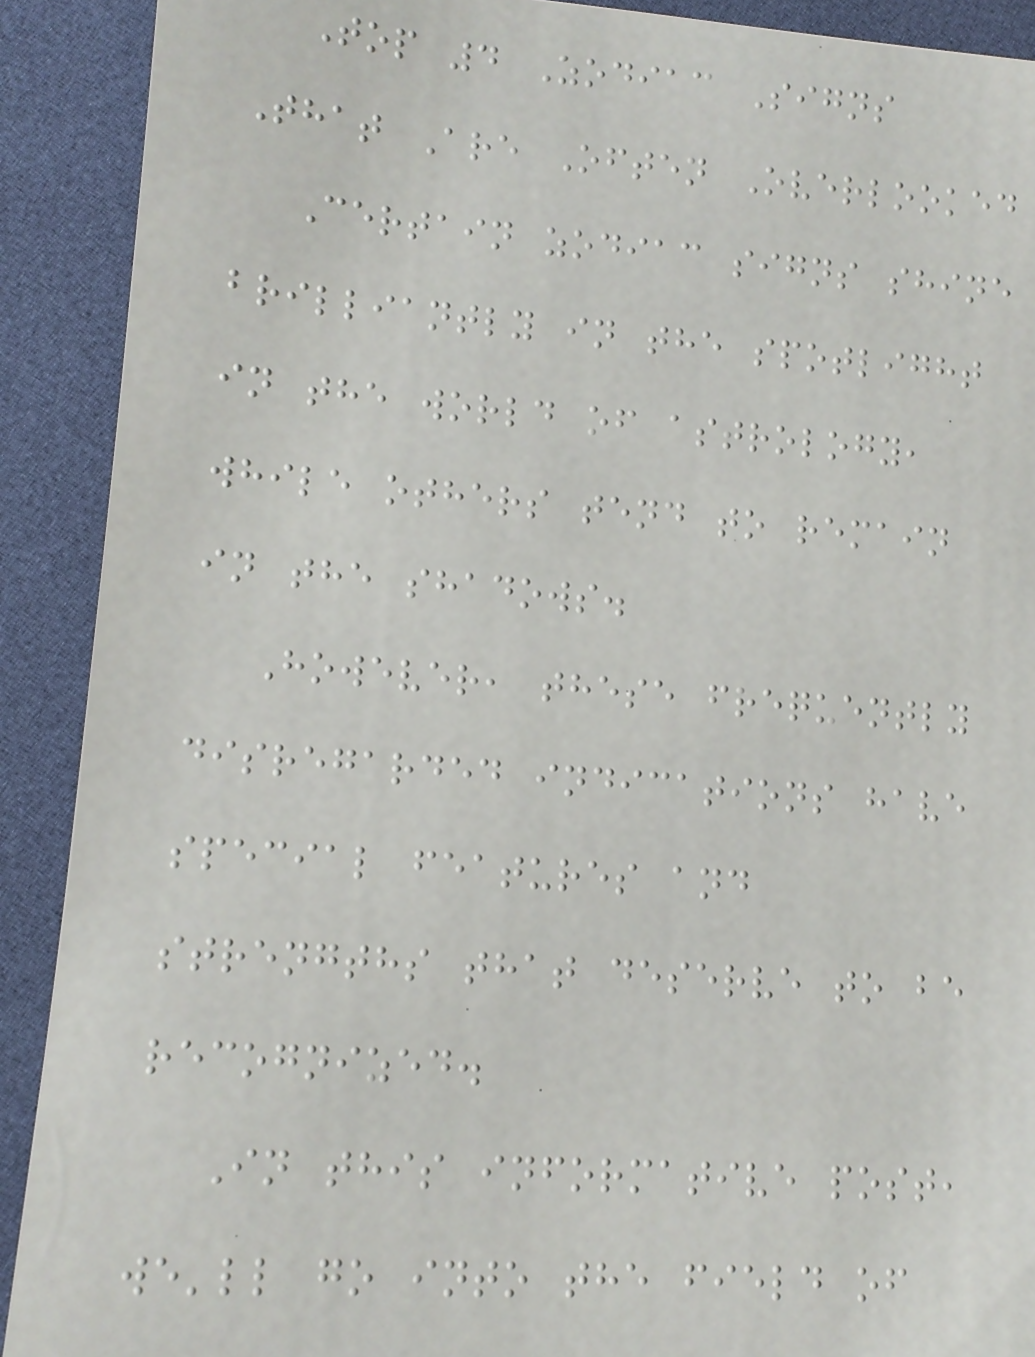Top 4 Zodiac Signs
That Are Often Overlooked
Certain zodiac signs shine
brilliantly in the spotlight
in the world of astrology,
while others tend to remain
in the shadows.
However, these frequently
disregarded indications have
special features and
strengths that deserve to be
recognized.
In this informative post,
we'll go into the field of
